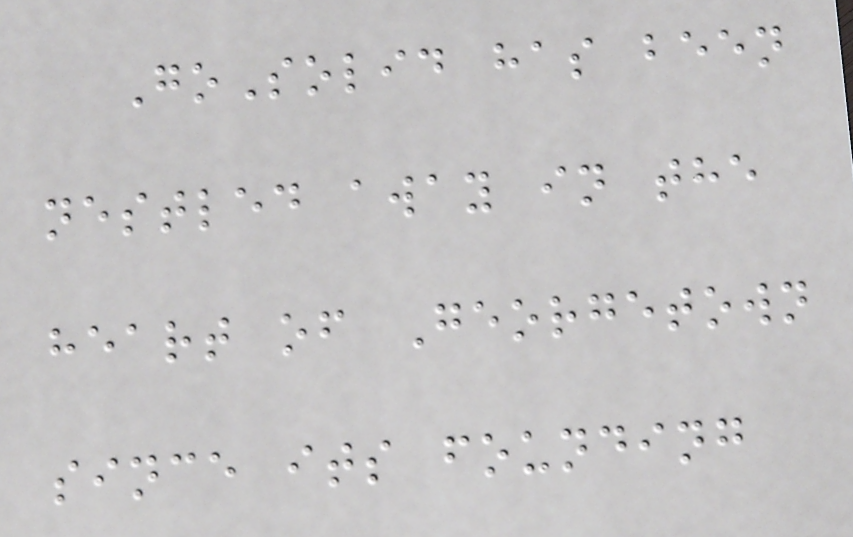GoSolid has been
nestled away in the
heart of Georgetown
since its founding
